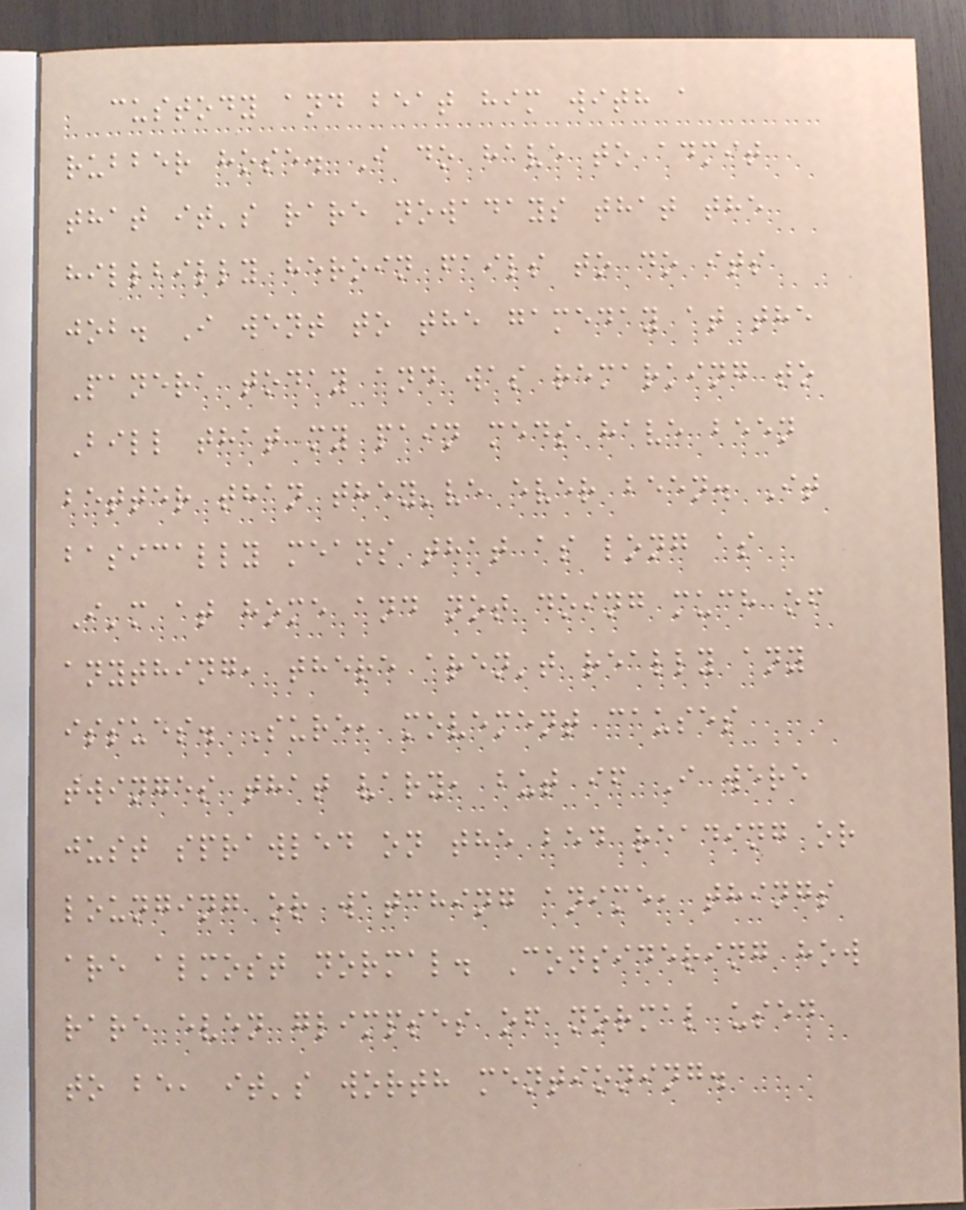custody and beat him with a
rubber hose. I do have to admit
that it's rare nowadays that the
hillbilly heroin fails to do its
job. I went to the gameday at the
Panera today and was remarking to
Bill that my pain meds have been
better than they've ever been. It
basically means that as long as
I'm at home and not doing much of
anything, there aren't really any
issues. Sure, movement causes
twinges that vary, but if I were
just sprawled on the bed reading or
lounging or watching anime, things
are almost normal. Considering how
rare even glimpses of normal used
to be, it's worth mentioning.
